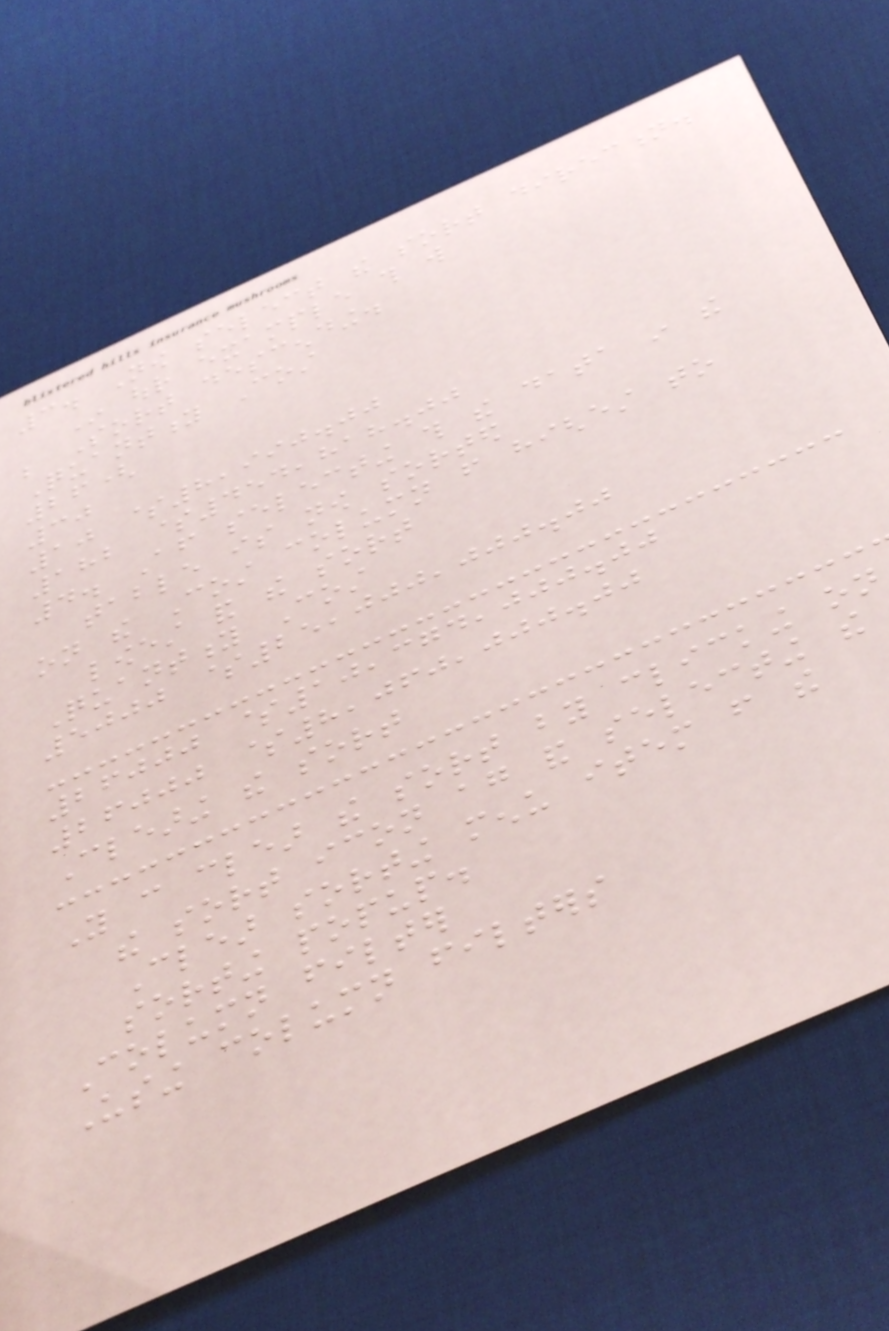3. Now select the sort direction.
In our example this will
be Sort descending.
Quantity Cost
26(
30
10 $8,990.00
182 $454,818.00
4. After selecting this the data in the
table is now sorted
on the Cost column from highest to
lowest and the sort
Quantity Cost
5000 $25,000,000.00
26000 $10,374,000.00
26000 $8,060,000.00
Clearing the sort
You can clear the sort by clicking on
the sort icon again and selecting the
Clear sorting menu item from the
sorting popup.
Column filter
Using column filters
